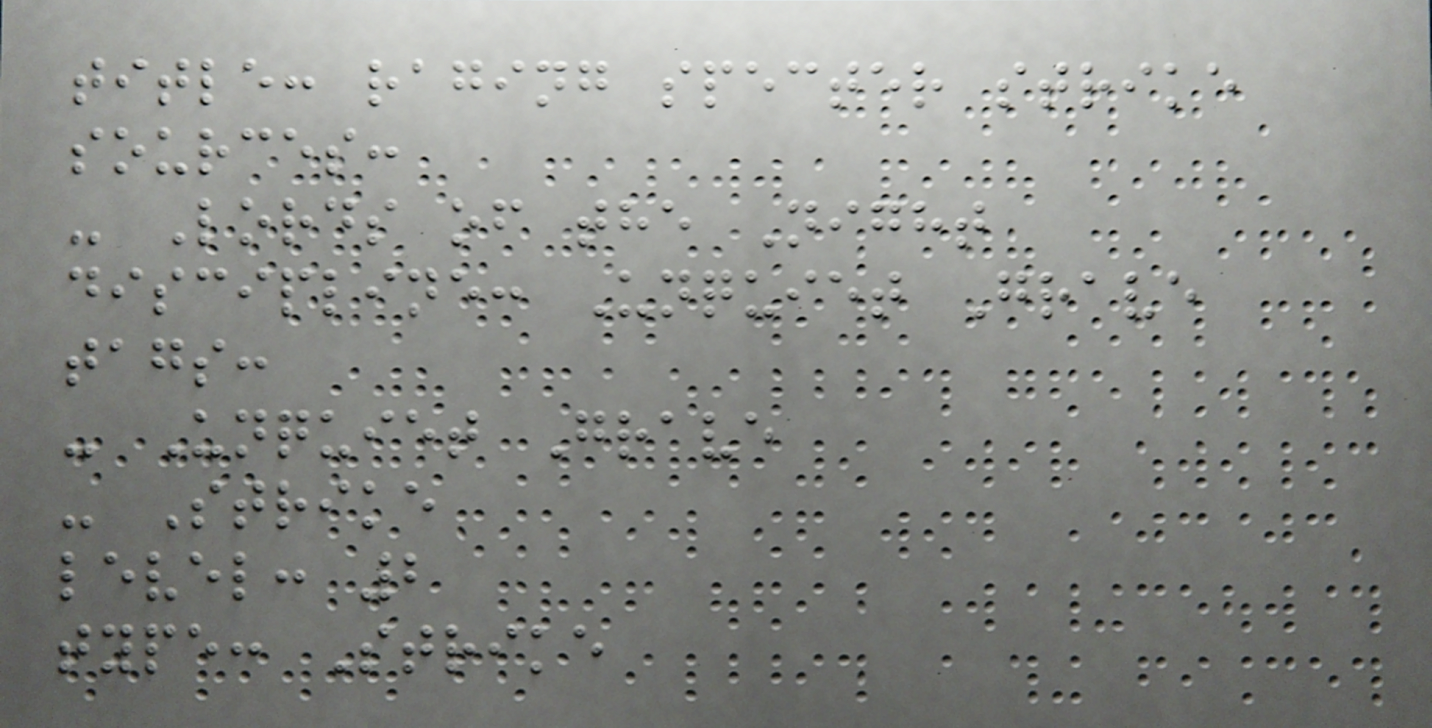title: raging specter strike
sources:
- Lords of the Night
discipline: Unquiet Grave
tags:
- Unquiet Grave
- Strike
level: 2
type: Strike
